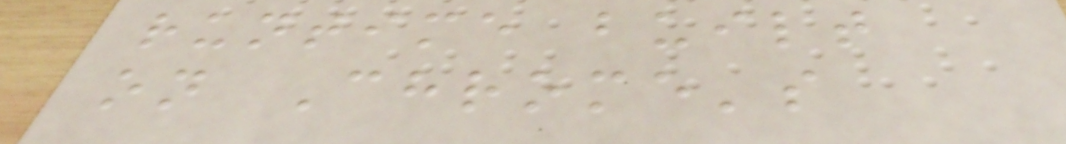runtime built
on Chrome's
